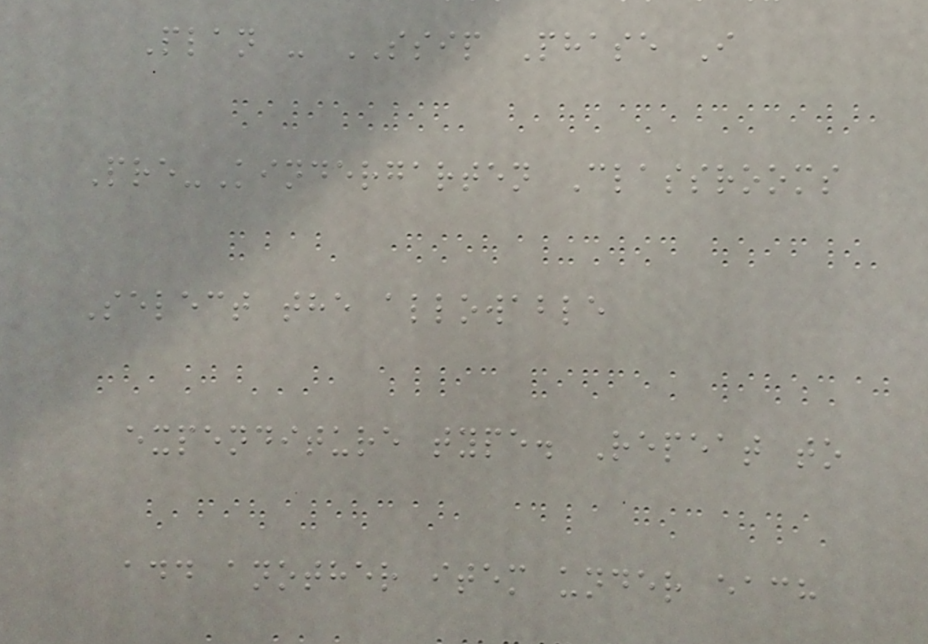Plan - SSIP Phase I
Pre-Kindergarten Classrooms
Select the allowable
expenditure type. Repeat to
add another item under each
